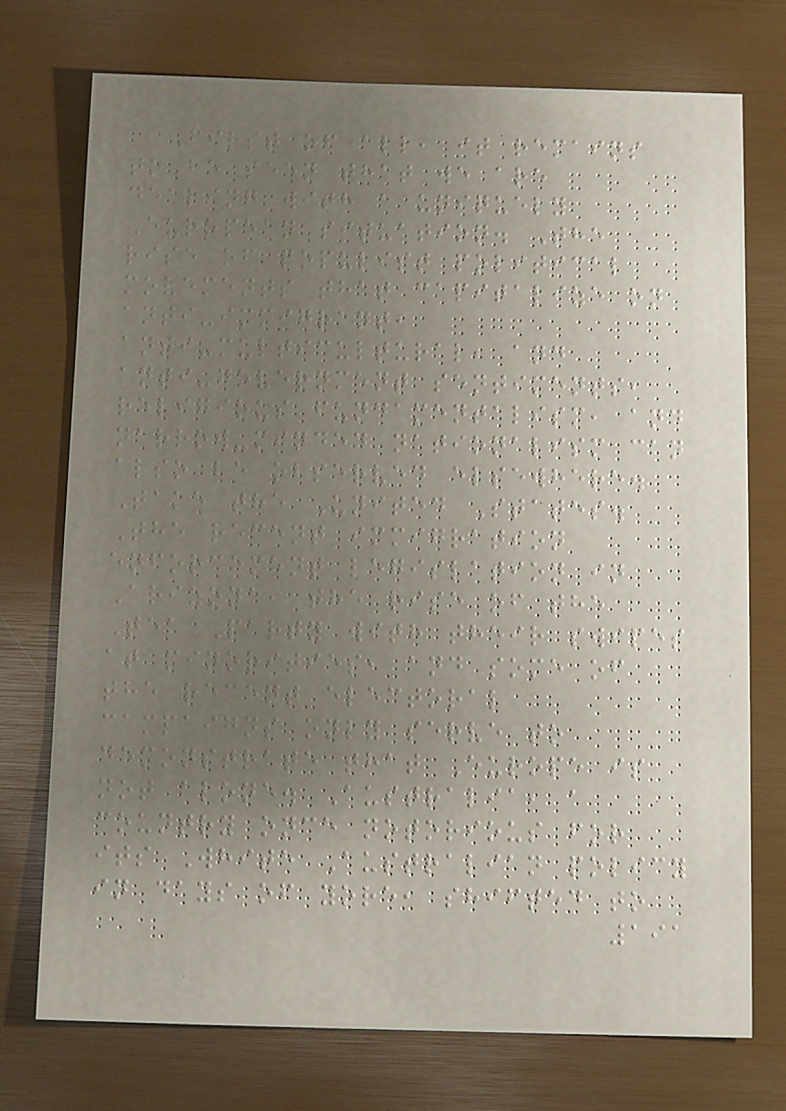First of all, it remains
to be seen that we are
dealing with a uniquely
European situation. The
rise of populist political
movements that capitalize on
anti-immigrant,
anti-multicultural, and
anti-government sentiments,
religious fundamentalism, and
narrow-minded nationalism can
also be observed elsewhere.
Take the United States.
The recent immigration
enforcement legislation in
Arizona, the rise of the
Tea Party with their swipes
at minorities, and some of
the recent electoral
campaigns only serve to
demonstrate that Europe is
not alone. Australia, a
country once notorious for
its White Australian policy
in days of yore, shifted to
191
